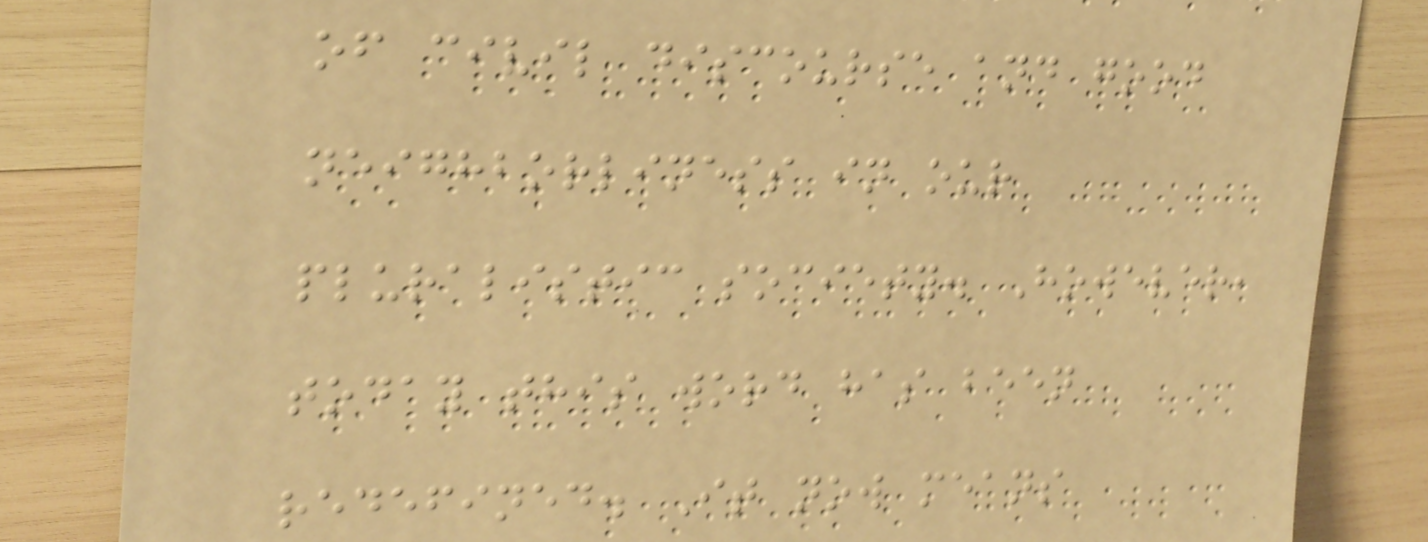of civil discourse and good
neighborliness in our
pluralistic society. However,
today this word has been
redefined. It now means
